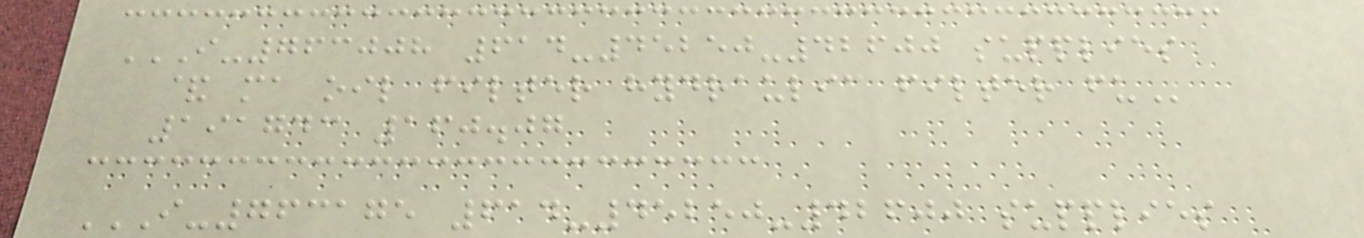I-763008 614-45250-42600 SUPPLIES
& MA OIL FILTER HYDRAULIC FILTER FU
191743 160.07
I-763175 614-45250-42600 SUPPLIES
